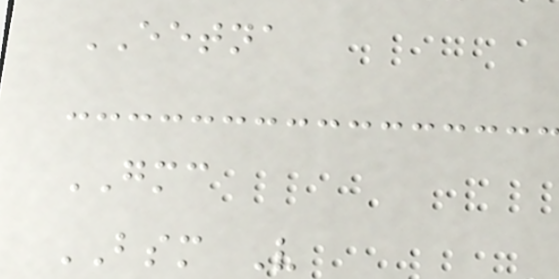EETNA
GMC
BSM V
